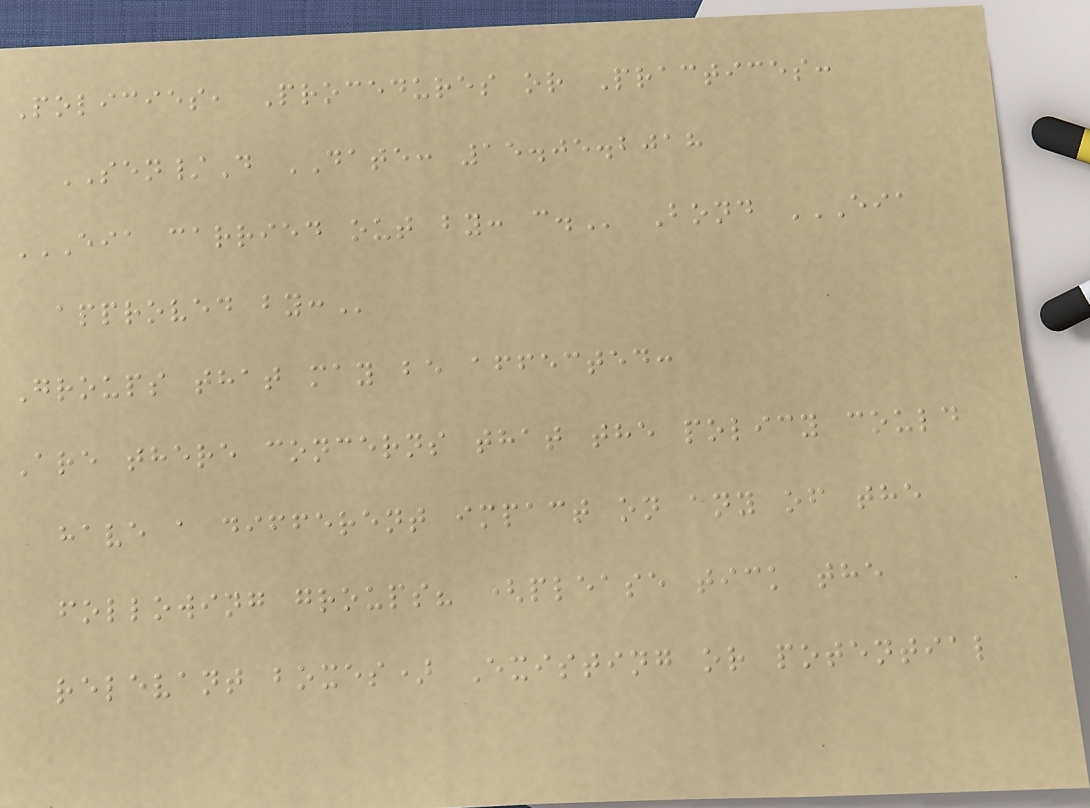Policies, Procedures or Practices:
SEN/D DATE: 15.05.2018
EIA CARRIED OUT BY: C. Bond EIA
APPROVED BY:
Groups that may be affected:
Are there concerns that the policy could
have a different impact on any of the
following groups? (please tick the
relevant boxes) Existing or potential
